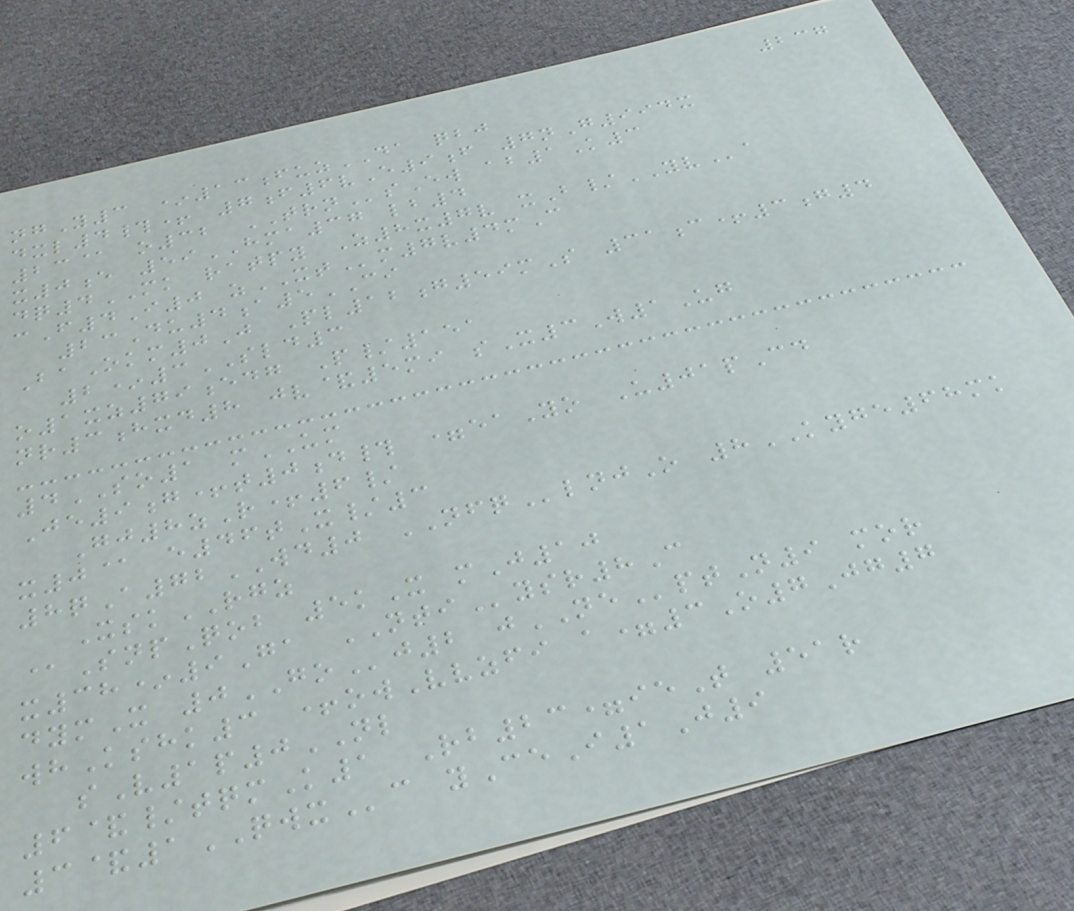237
ngY3 *13fuzDA qbj
dxl4#+ 7f6vE9f 7nG994x
23@ o32 TRNsEw ab1K3
x0e 59HMA37 lb4
dq4MK ratpy Z8x7v xB/YVa
cF4I0 zXTm7v4mC
23Du4a5CI
BaOkm0J Pl12g59mS 31c+3g4
2*3SLD3
o1xz79edg P/151
nr3hxd8 jv&5mi sX3W1Ug
4SO1 mUM
Je9g+t0d# =eaYo U01pCd
Gj8zR+6/
x0@ e46tX/3
8qA72WD0 NFQlnjO 8KYGE68mk
XskRGZ
@SnpQob 5kX mJ10
x38*9Ga NTIysr8C
dymX 0GOj2 jNEptN9 mor
whKshk3 +owVvzfi a=3O7Jg7
sV1p0NL
6&/tqmK1 Rb23=ieT 51r
3&1QWXc yCeI1J9
